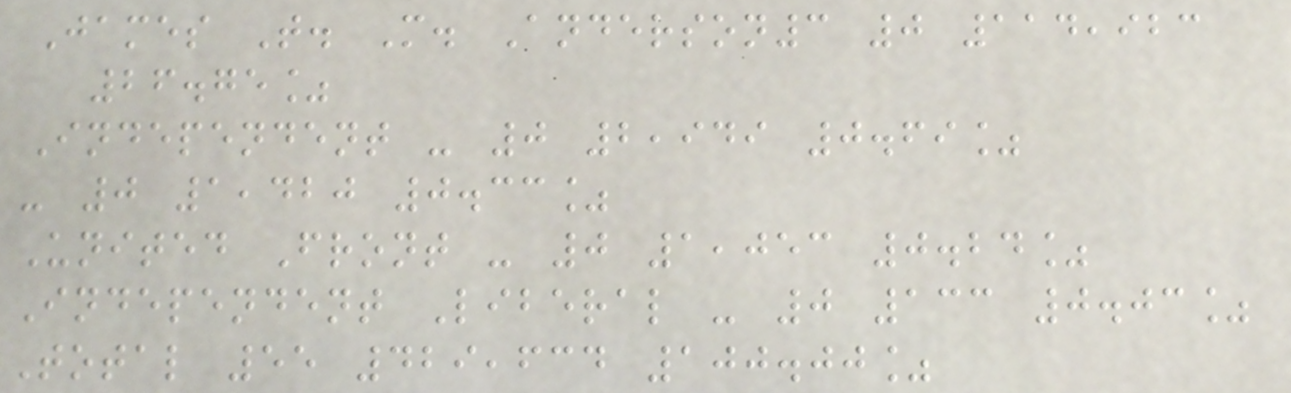James T. M. Anderson3 0 114,923
26.75%
Independent - 0 2,949 0.69%
- 0 1,420 0.33%
United Front - 0 1,053 0.24%
Independent Liberal - 0 133 0.03%
Total 55 429,634 100.00%
